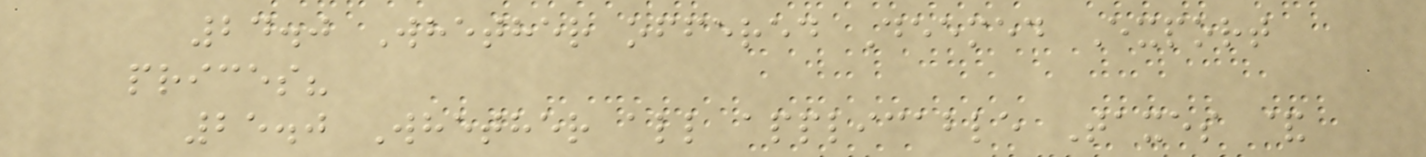24.0 Whether offered Deemed Export
prices?
25.0 Whether all applicable Taxes &
